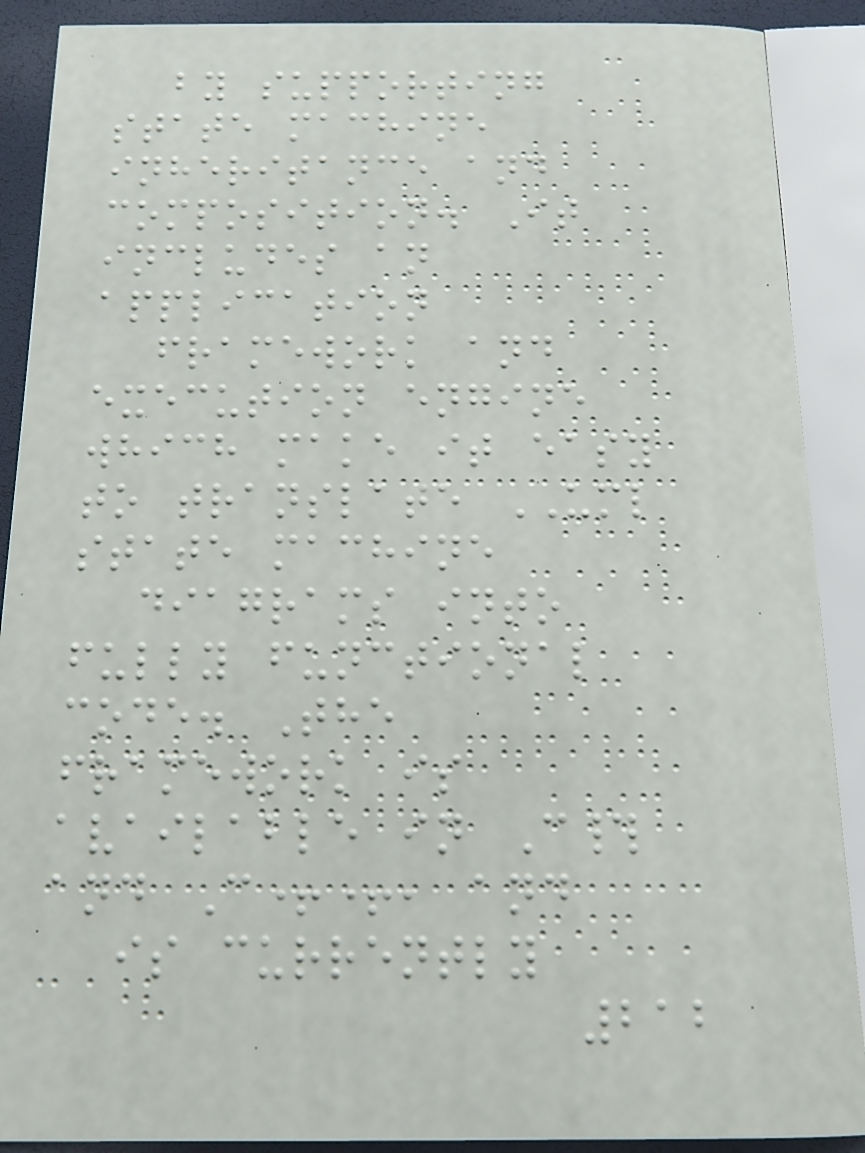by supporting
state machine
inheritance and
composition. It
includes an
application
framework and
execution engine
which make it easy
to translate UML
state machine
diagrams into
fully functional
code. The
framework is
available in C#
and C++, and
is currently
212
